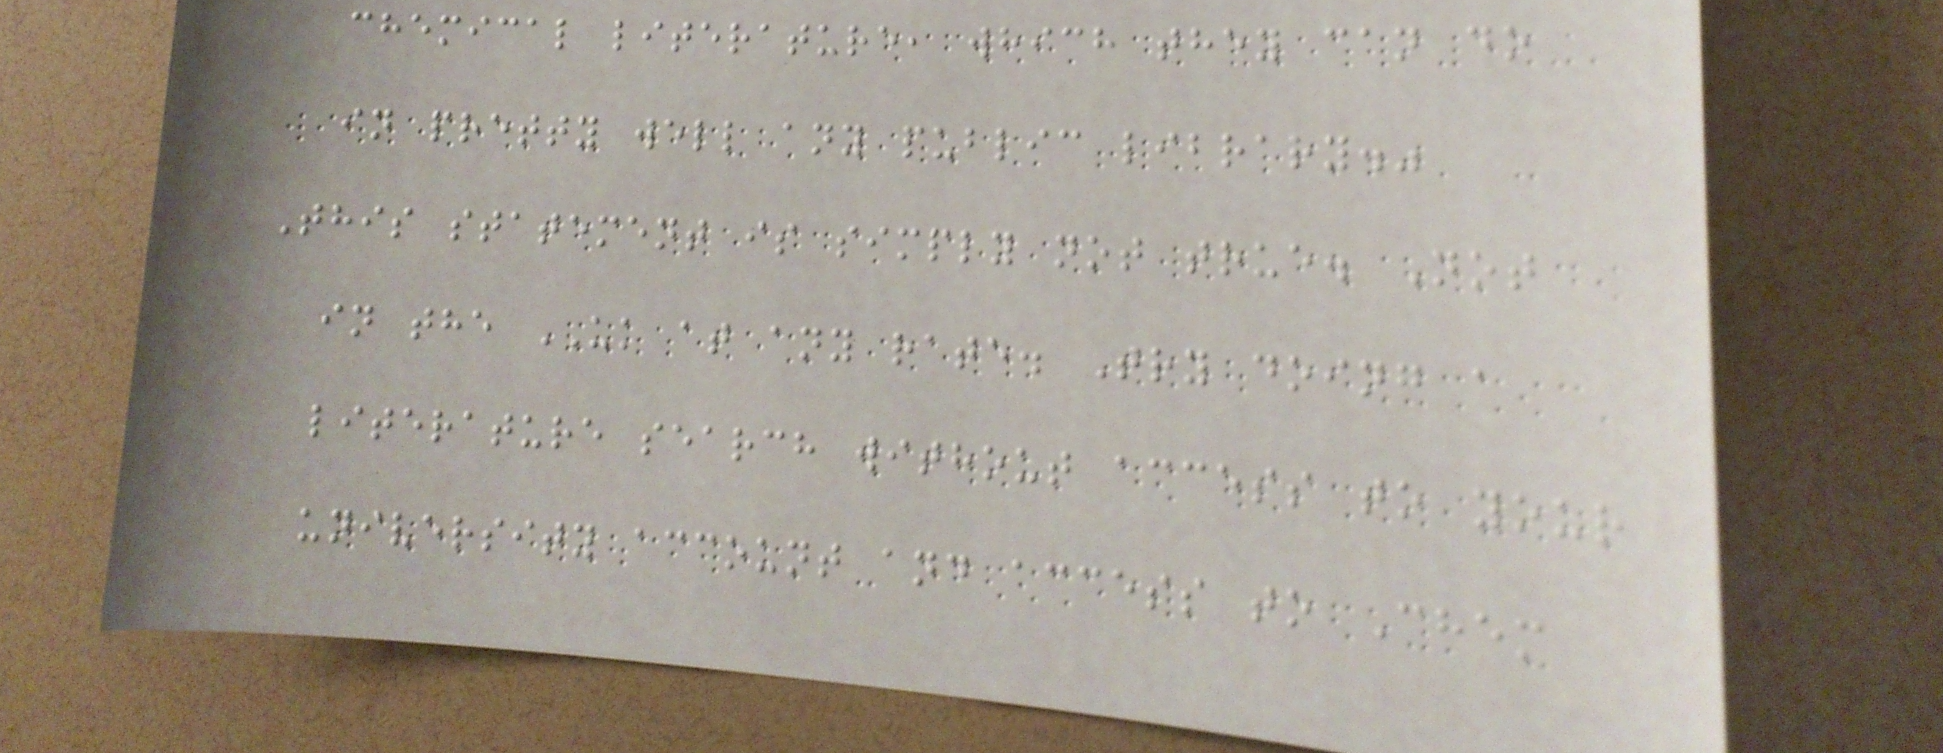chemical literature, which they can do
in pretty well any public library."
This statement is simply not true. Not
in the UK at any rate. Try doing a
literature search without access to your
university account and access to Chem
